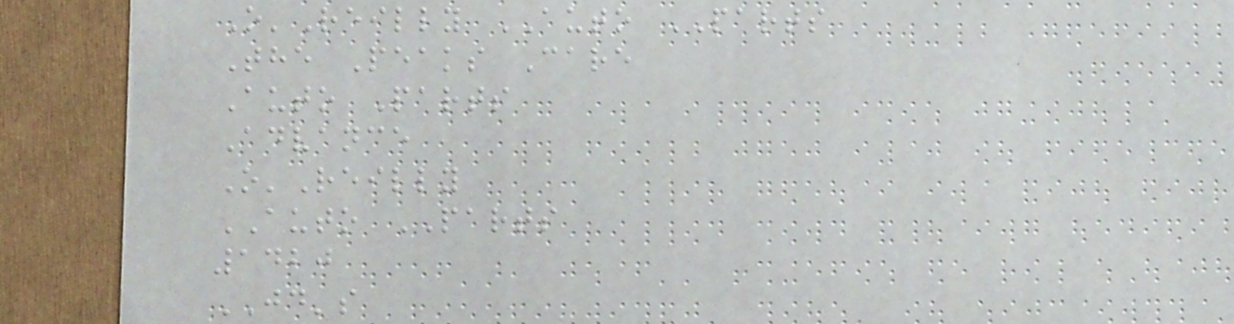O'Reilly AUTO PARTS
The Peaks Care
Auto Parts
Advance
O'Reilly
AUTO PARTS
1420
JD's
